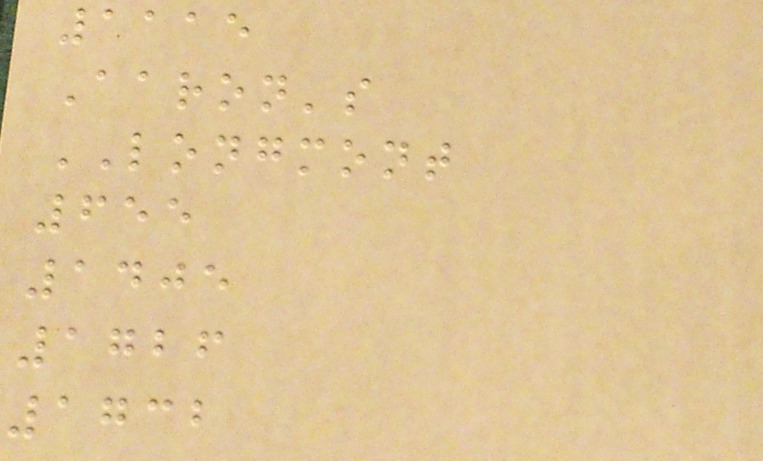1115
Aaron's
LONGMONT
655
1405
1726
1732
